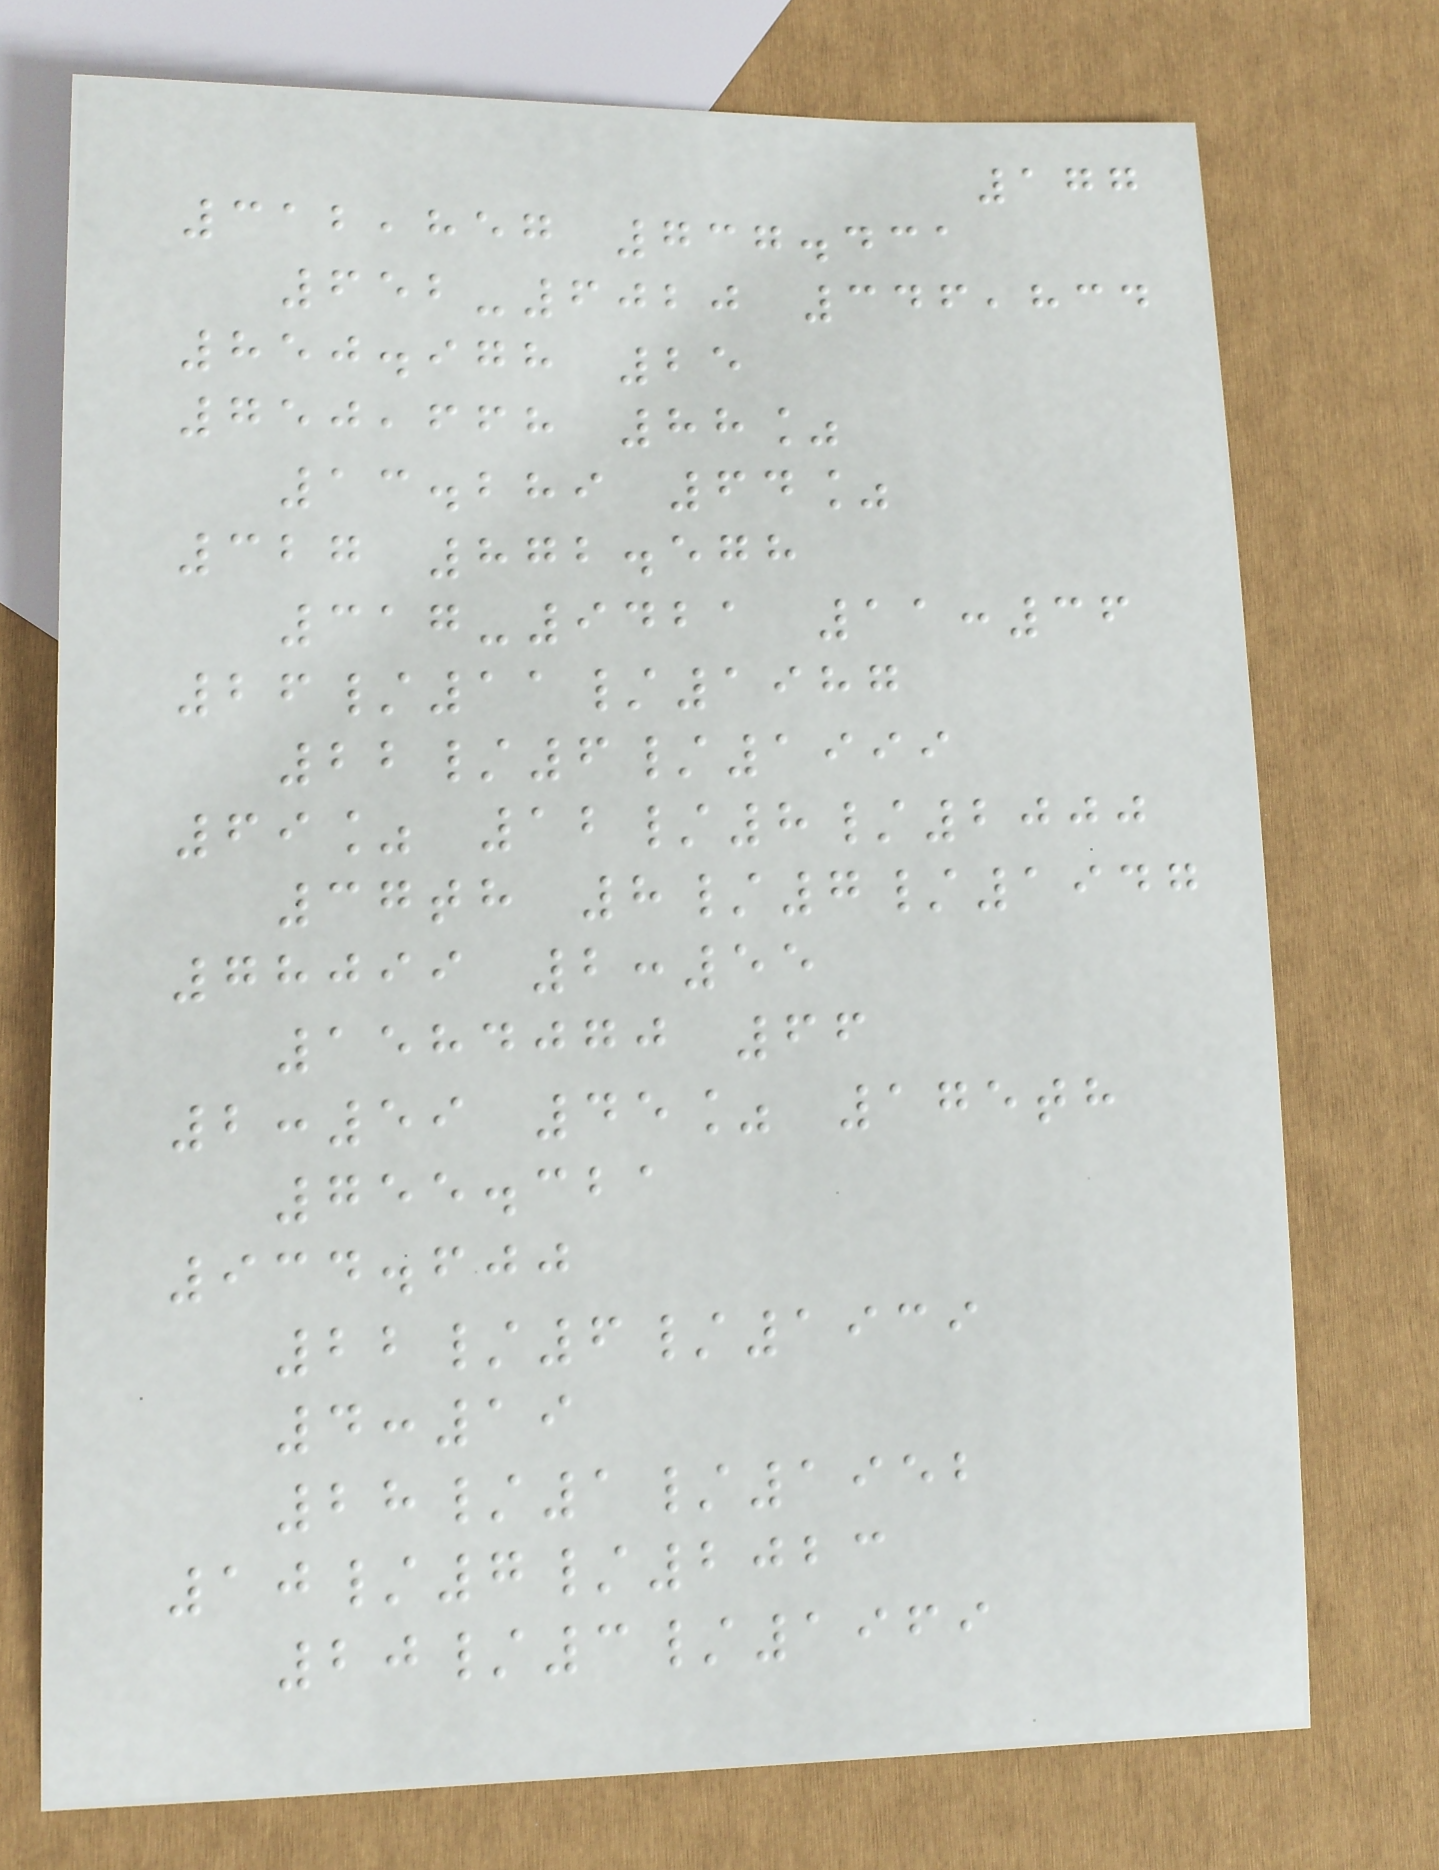177
312,857 737.431
652-6020 346,834
850.978 25
750,668 88%
13.289 64%
327 872.578
317-9421 11:36
26/11/1987
22/6/1999
69% 12/8/2000
37th 8/7/1947
78099 2:55
1584070 66
2:59 45% 175th
755.321
934.600
22/6/1939
4:19
28/1/1952
10/7/2023
20/3/1969
